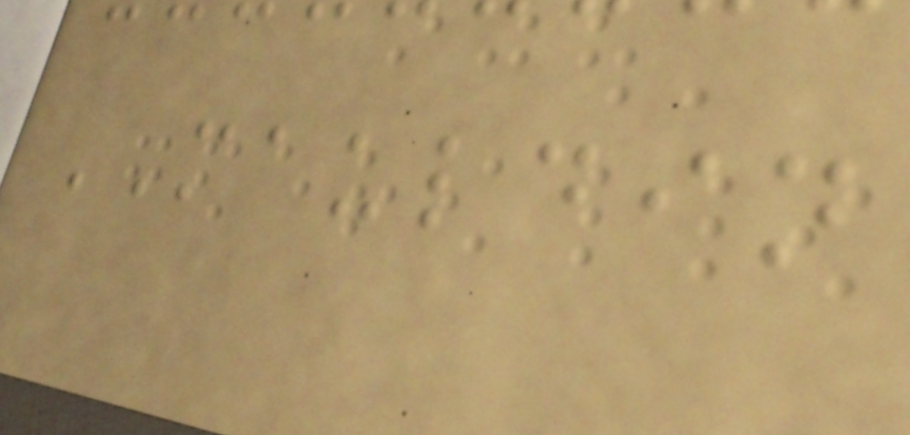MAULDIN
